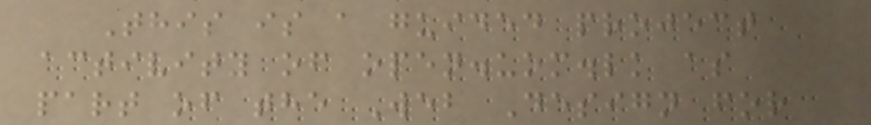This is a guided project
activity of open.uom.lk as
part of the Web Design for
